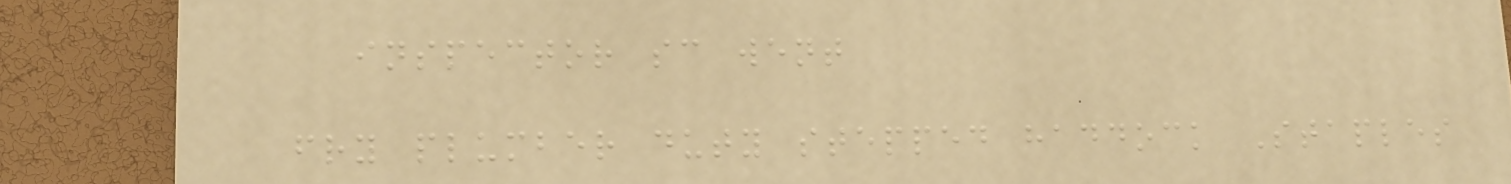inspector sc went
fry plumber duty stepped haddock Staples
